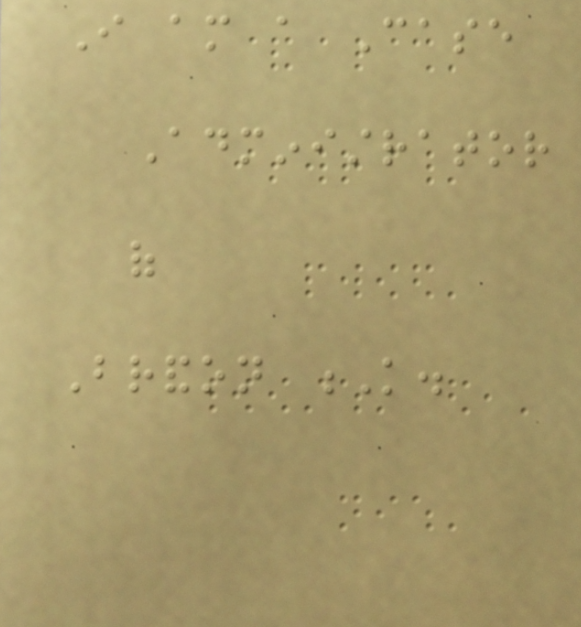I am a Case
Administrator
of
Brandon K.
